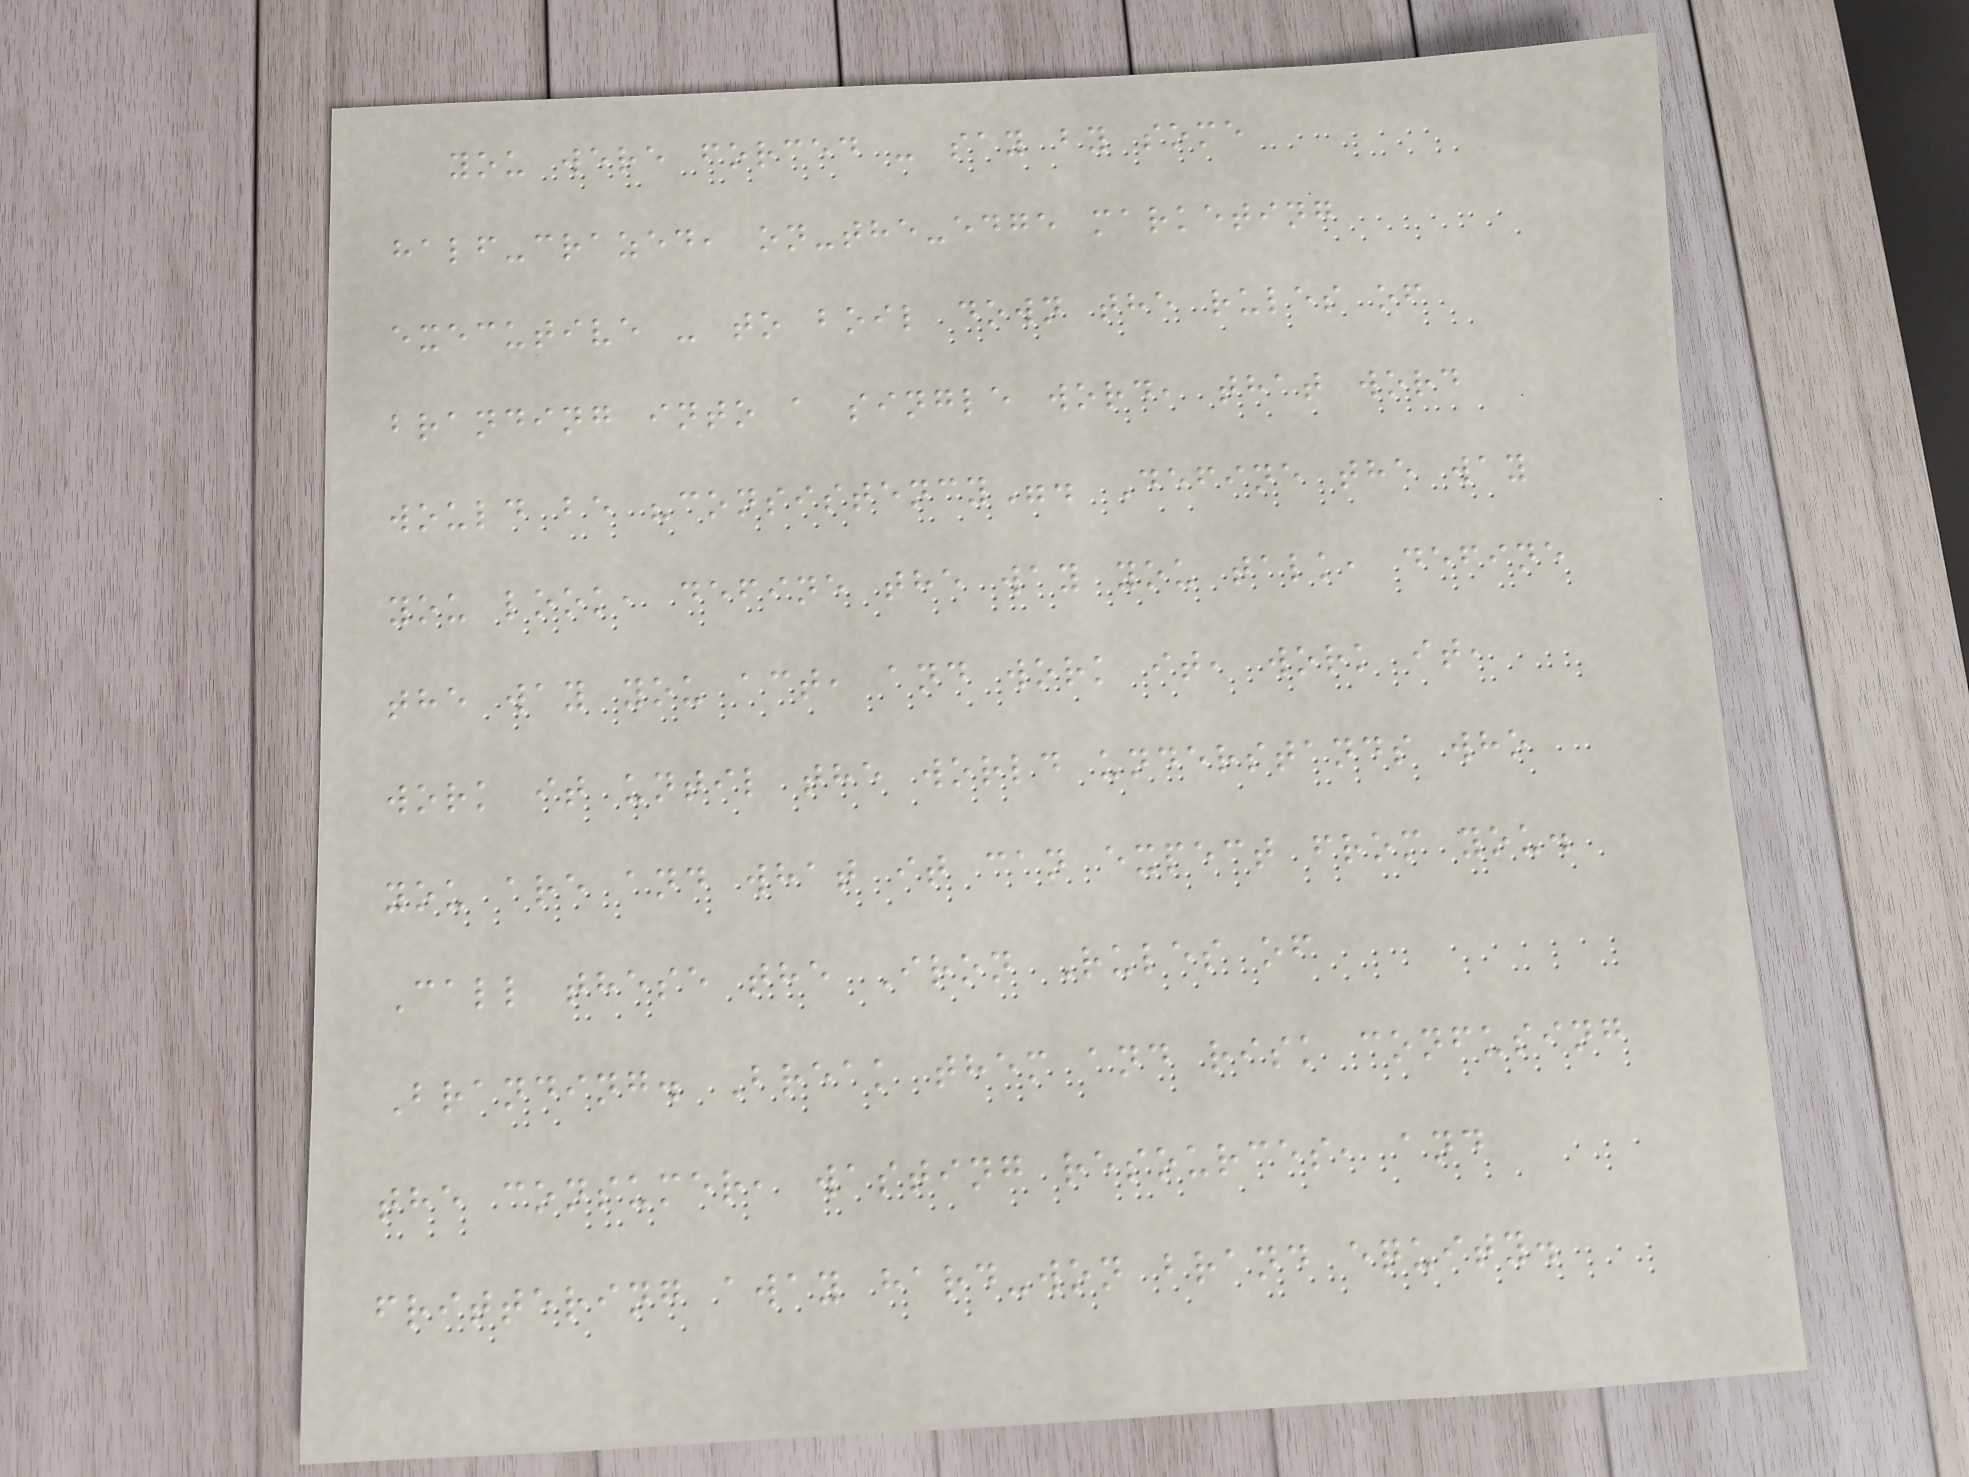you were forced - say by some
half-crazed, on-the-edge marketing
executive - to boil down the rules of
branding into a single word, that word
would be "consistency". Define the way
you look, define the way you talk, define
the way you act, and work it, work it,
work it until the world understands who
you are and what it can expect from you.
Call these the Iron Rules of
Branding. Break them and risk confusing
the consumer, wasting resources, and
frittering away hard-won brand equity.
